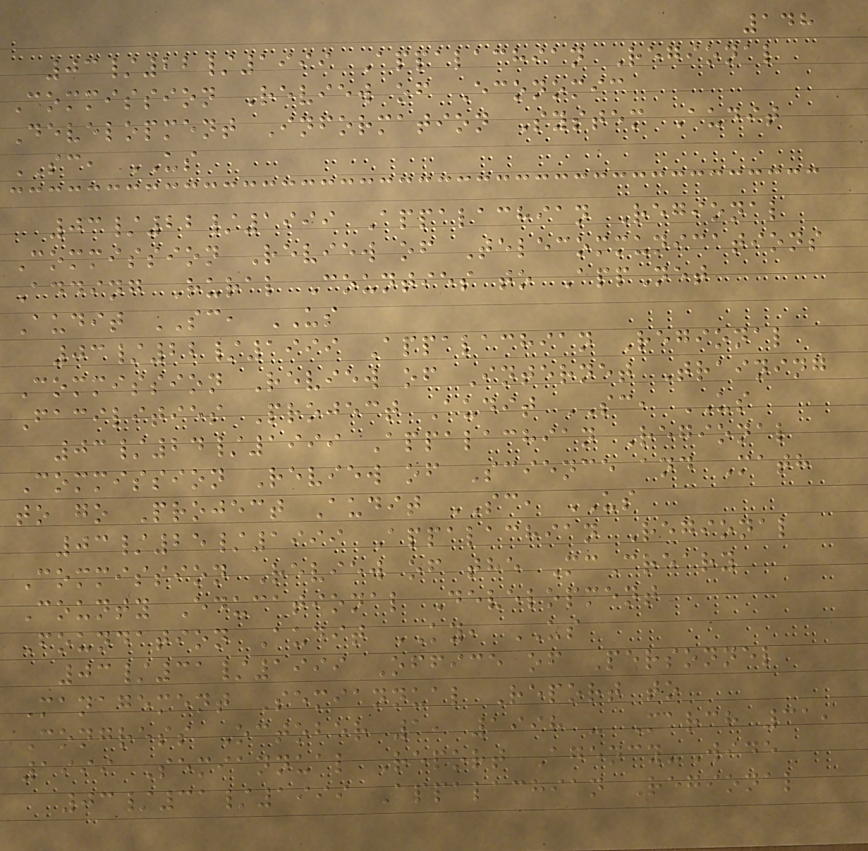148
03/22/1999 Appalachian Regional
Commission Review of Economic
Development Information System Audit
SC, US
03/22/1999 Appalachian Regional
Commission Review of Telecommunications
Adding Rural Counties to AppNet
Audit SC, US
03/22/1999 Appalachian Regional
Commission Review of Internet Training
Facilities Project Audit SC, US
03/24/1999 Appalachian Regional
Commission Review of Science and Math
to go Project Audit SC, US
03/25/1999 Appalachian Regional
Commission Review of the McCreary
County Educational Development
Foundation Audit KY, US
03/31/1999 Office of Personnel
Management Semiannual Report to
Congress October 1, 1998 - March 31,
1999 Semiannual Report Agency-Wide
03/31/1999 Appalachian Regional
